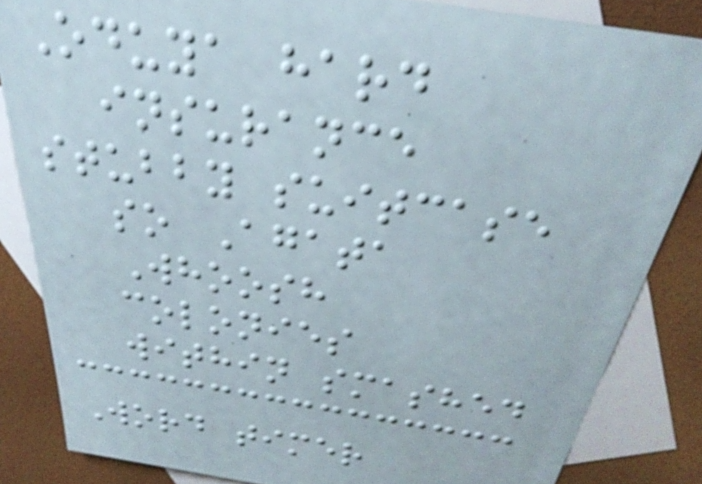Oduya hard
insurance
stubby suitcase
so Agata
Whoosh
colonies
within smashed
Word timer
